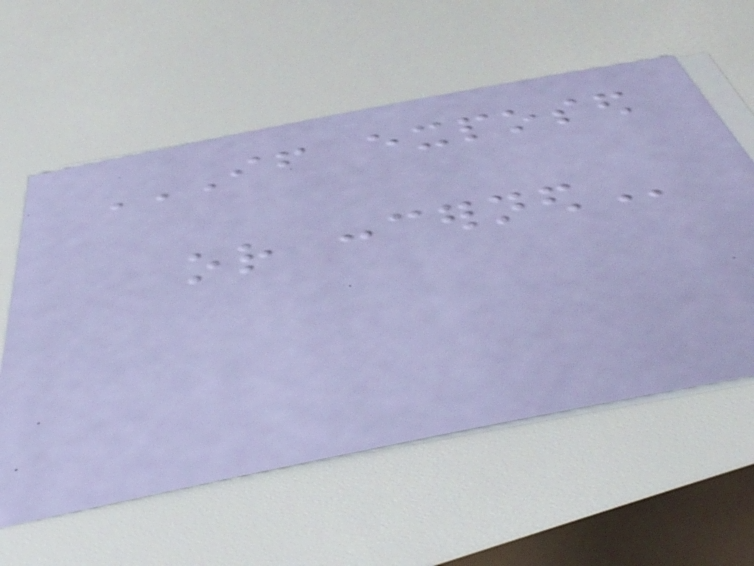IF EXPOSED
OR CONCERNED
